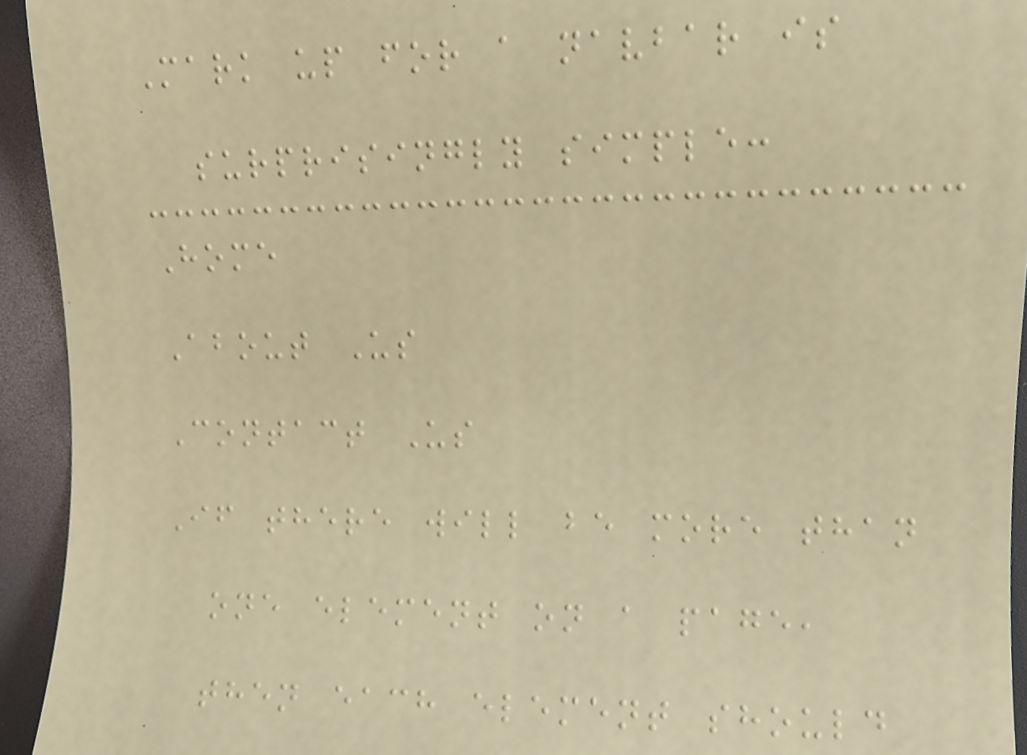Mark up for a navbar is
surprisingly simple:
Home
About Us
Contact Us
If there will be more than
one element on a page,
then each element should
